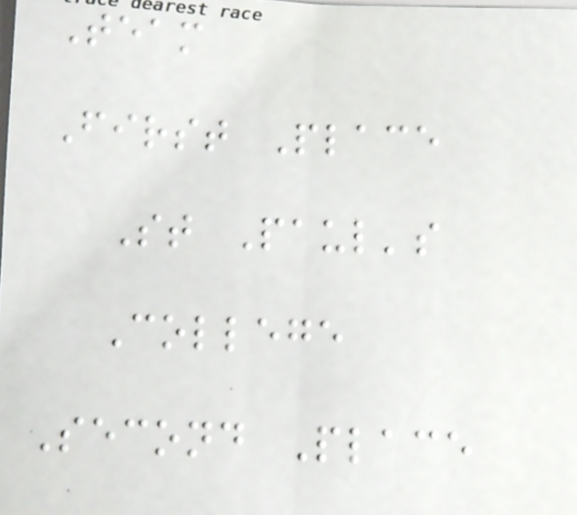Team
First Place
St Paul's
College
Second Place
